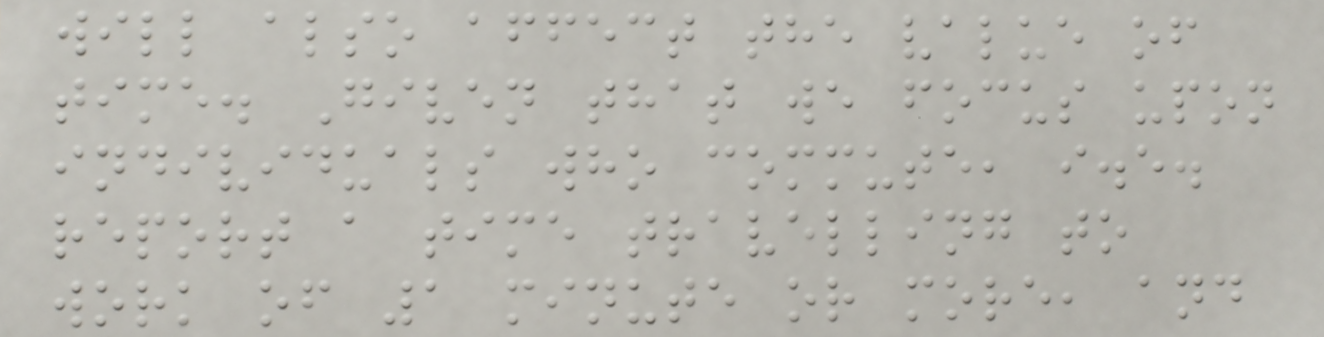will also affect the value of
time. Given that we focus upon
individuals who commute, i.e.
report a time travelling to
work of 1 minute or more, and
